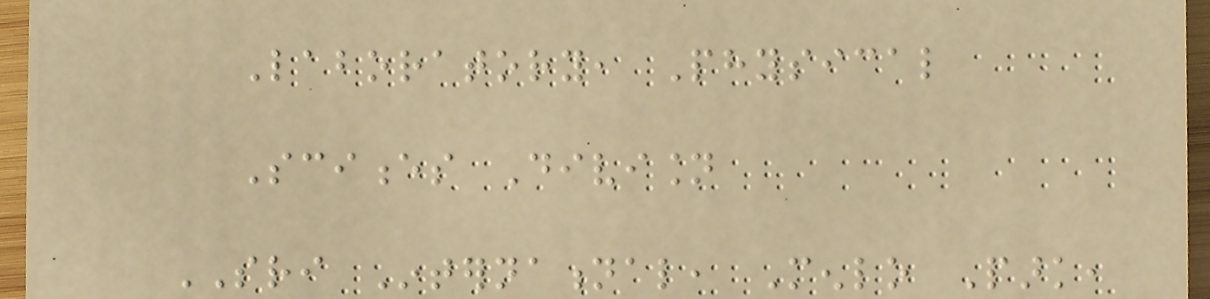Laboratory, Physical
Sciences Division
SRI International, Menlo Park,
